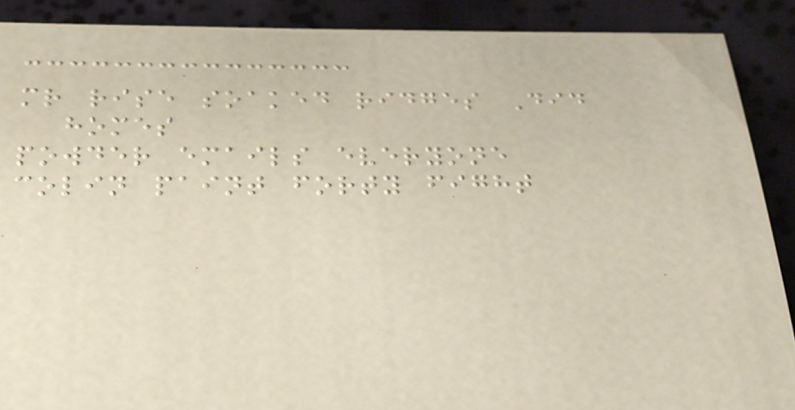mr rise soaked ridges Did
homes
powder emails everyone
colin paint forty fight
